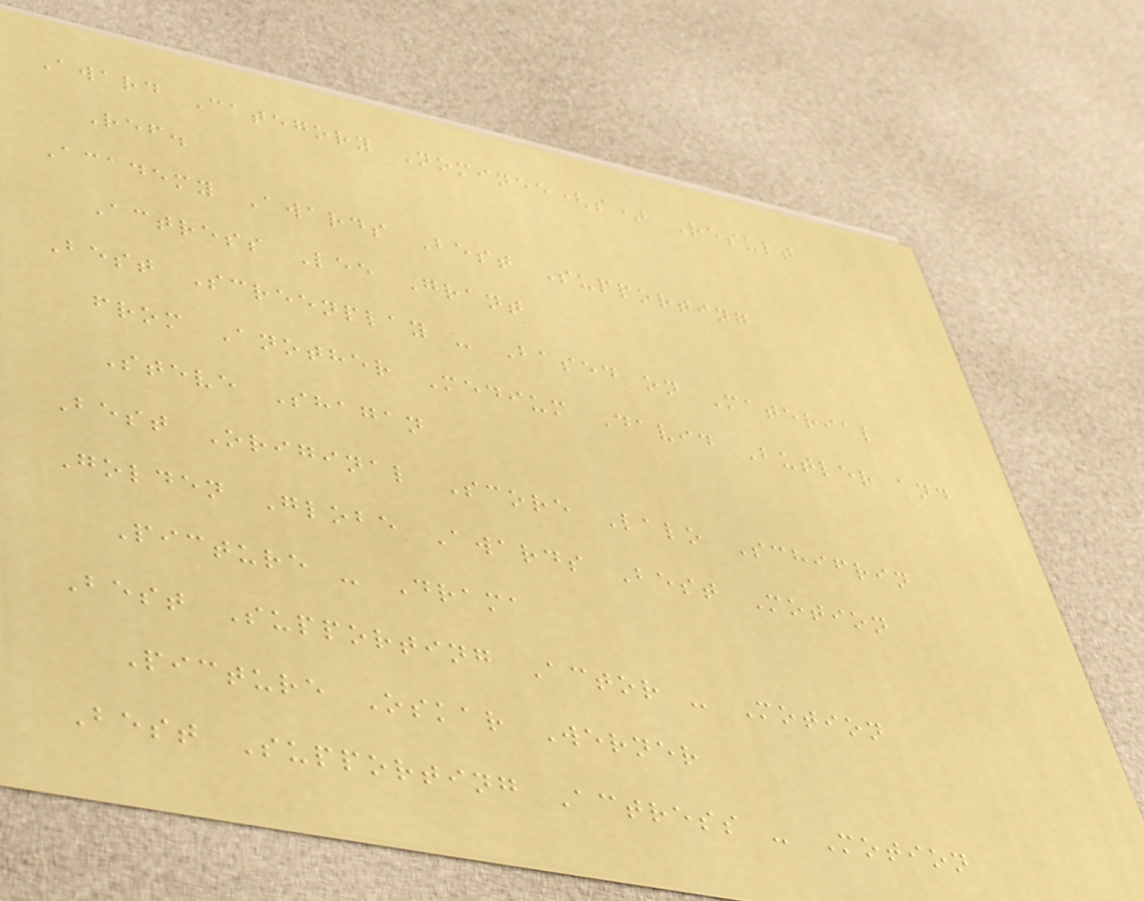Award Category Nominee(s) Result
Ref.
Academy Awards Best Supporting
Actress Lee Grant
Best Screenplay - Based on Material
from Another Medium David Butler and
Steve Shagan
Best Original Score Lalo Schifrin
Golden Globe Awards Best Motion
Picture - Drama
Best Supporting Actor - Motion
Picture Oskar Werner
Best Supporting Actress - Motion
